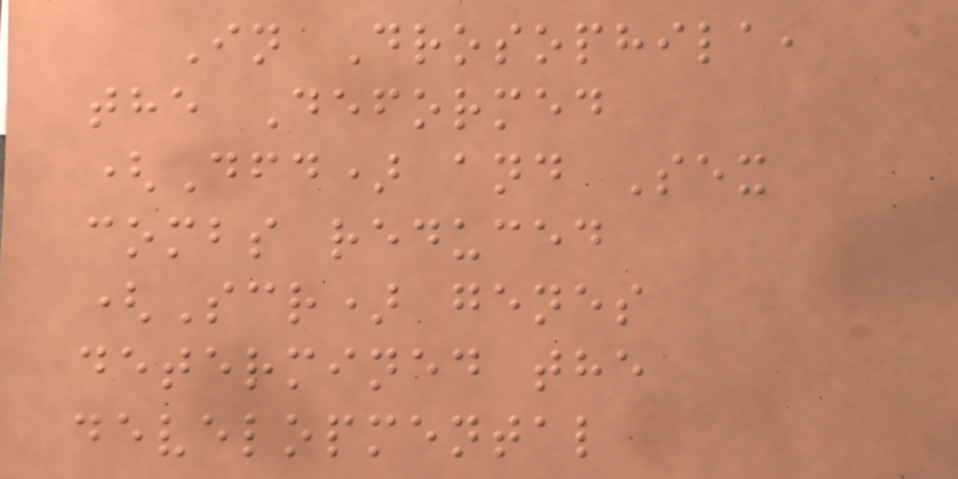In Drosophila,
the Deformed
(Dfd) and Sex
combs reduced
(Scr) genes
determined the
developmental
